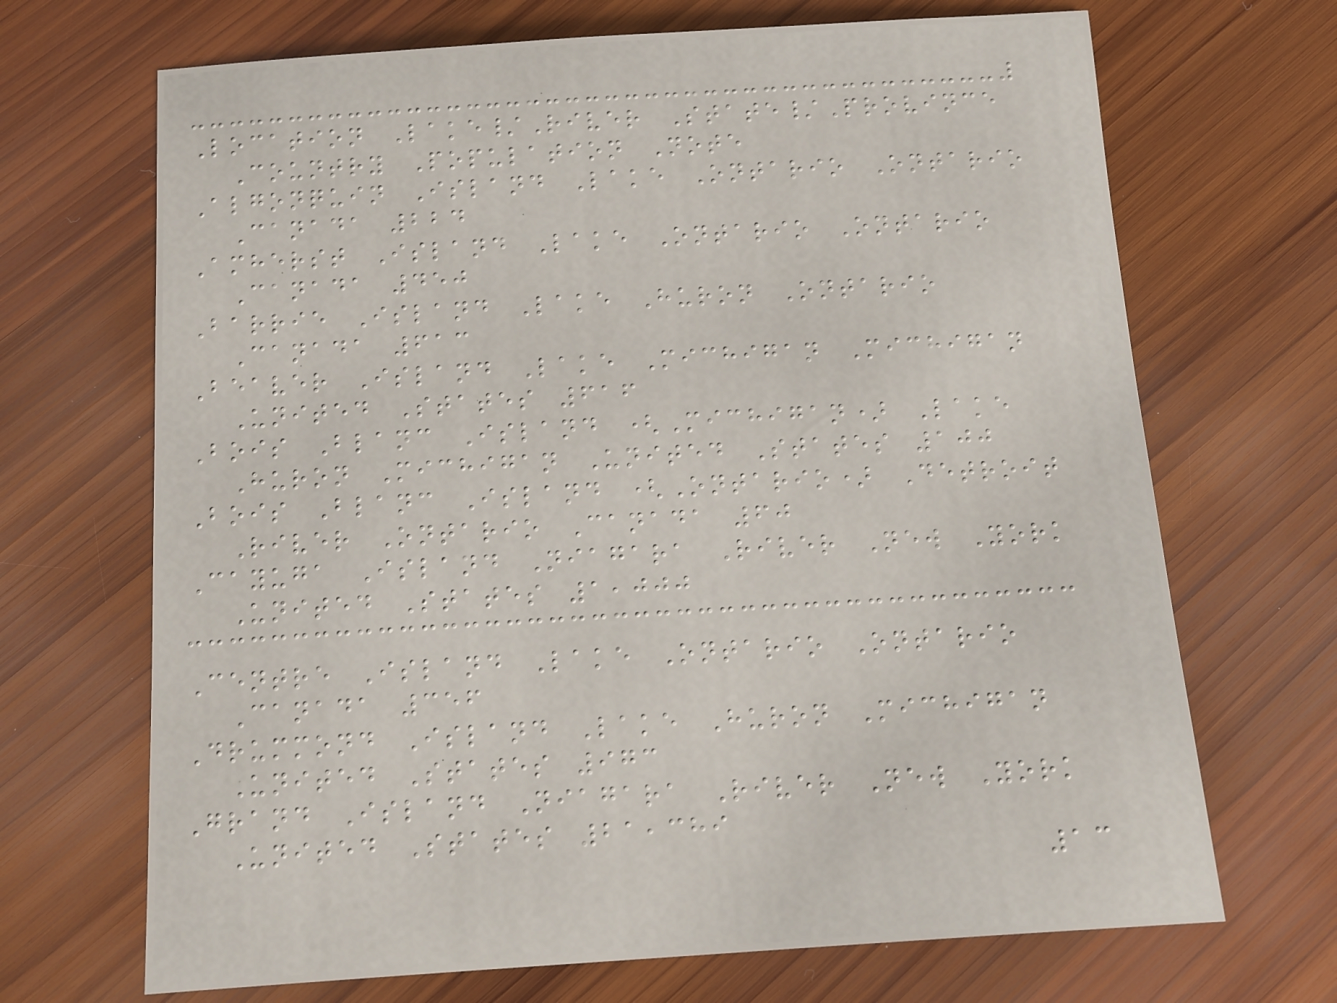Location Lake/River State/Province
Country Population Note
Algonquin Island Lake Ontario Ontario
Canada 224
Amherst Island Lake Ontario Ontario
Canada 450
Barrie Island Lake Huron Ontario
Canada 613
Beaver Island Lake Michigan Michigan
United States 616
Bois Blanc Island (Michigan) Lake
Huron Michigan United States 100
Bois Blanc Island (Ontario) Detroit
River Ontario Canada 60
Cayuga Island Niagara River New York
United States 1,000
Centre Island Lake Ontario Ontario
Canada 356
Drummond Island Lake Huron Michigan
United States 973
Grand Island Niagara River New York
United States 21,389
13
